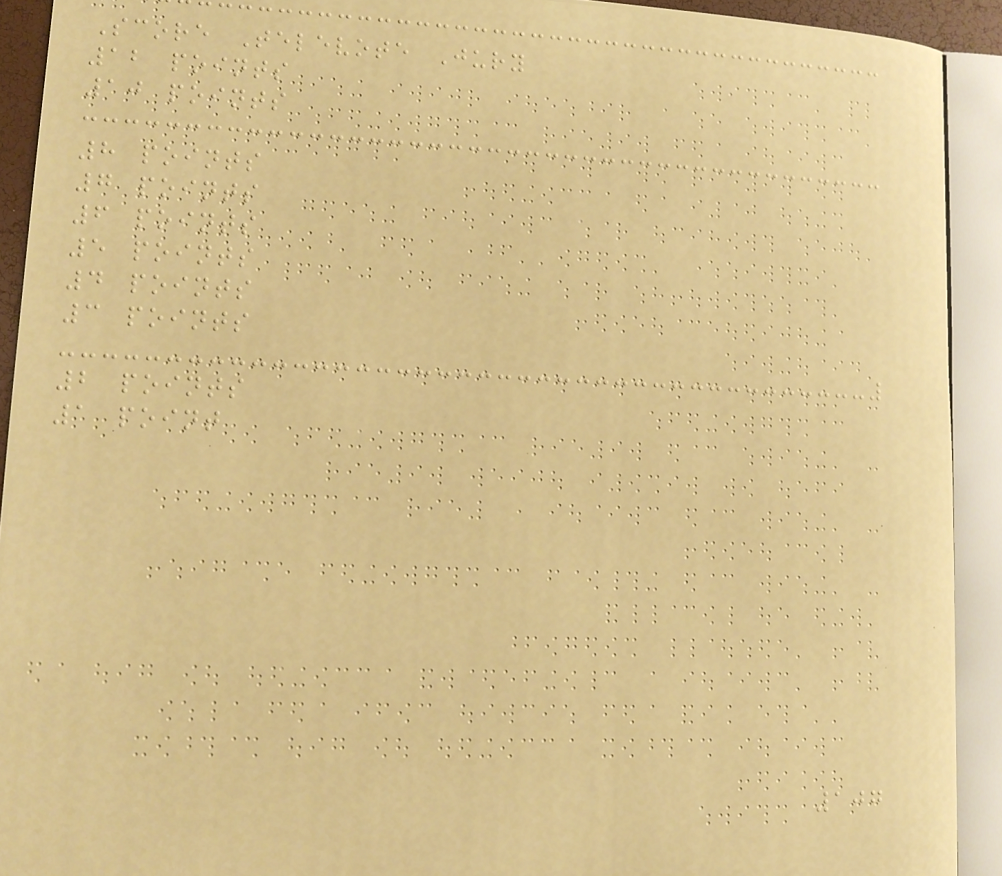Score Televote Jury
12 points
10 points
8 points
7 points
6 points
5 points
4 points
3 points
2 points
1 point
107
